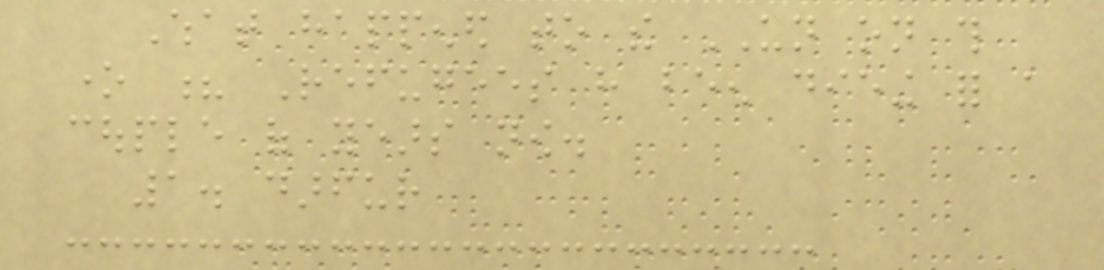What happened to the UN on this
one ? Refugees have been dieing for a
couple of years now.
1. darfur
